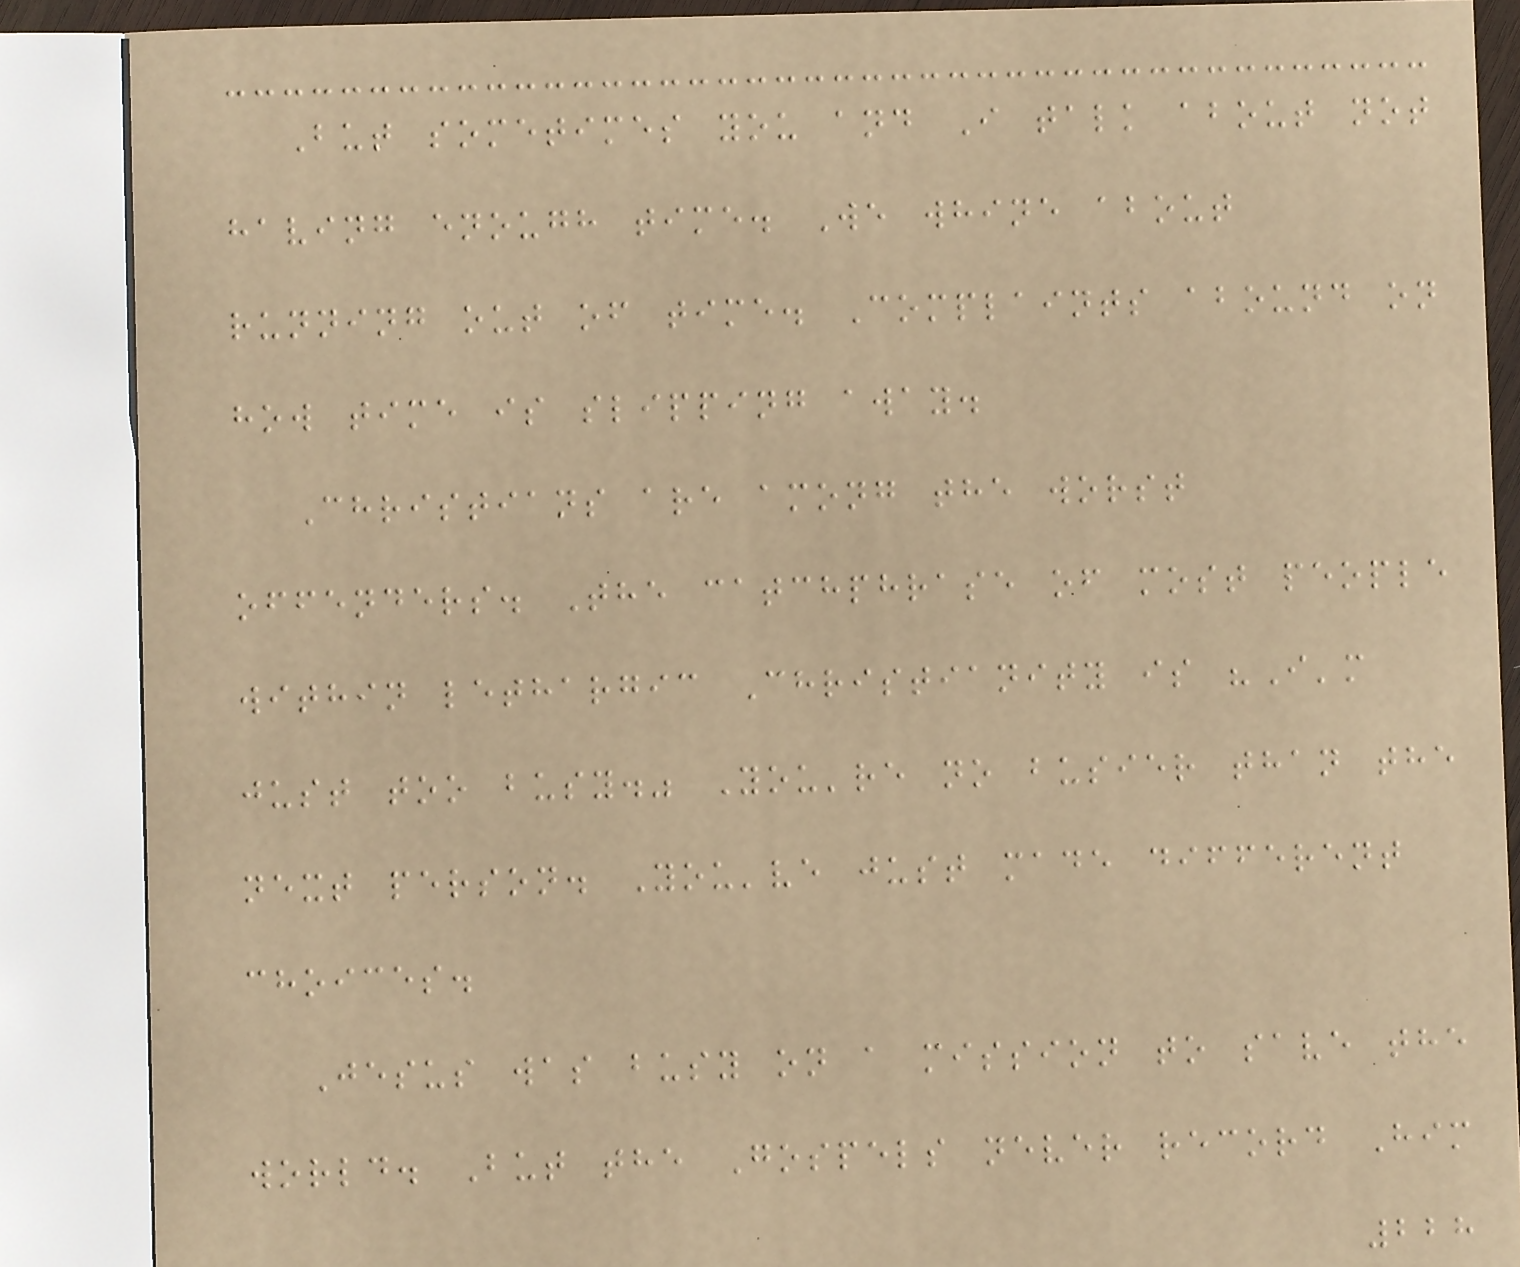But sometimes you and I talk about not
having enough time. We whine about
running out of time. Complaints abound on
how time is slipping away.
Christians are among the worst
offenders. The catchphrase of most people
within lethargic Christianity is "I'm
just too busy." You're no busier than the
next person. You've just made different
choices.
Jesus was busy on a mission to save the
world. But the Gospels never record Him
228
